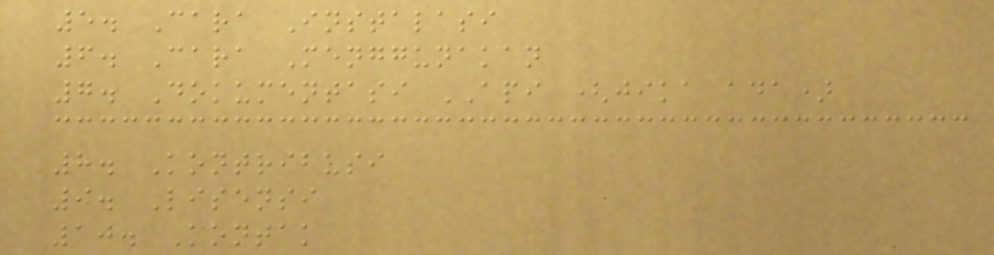5. Cara Instalasi
6. Cara Menggunakan
7. Dokumentasi API (jika ada)
8. Kontribusi
9. Lisensi
10. Kontak
